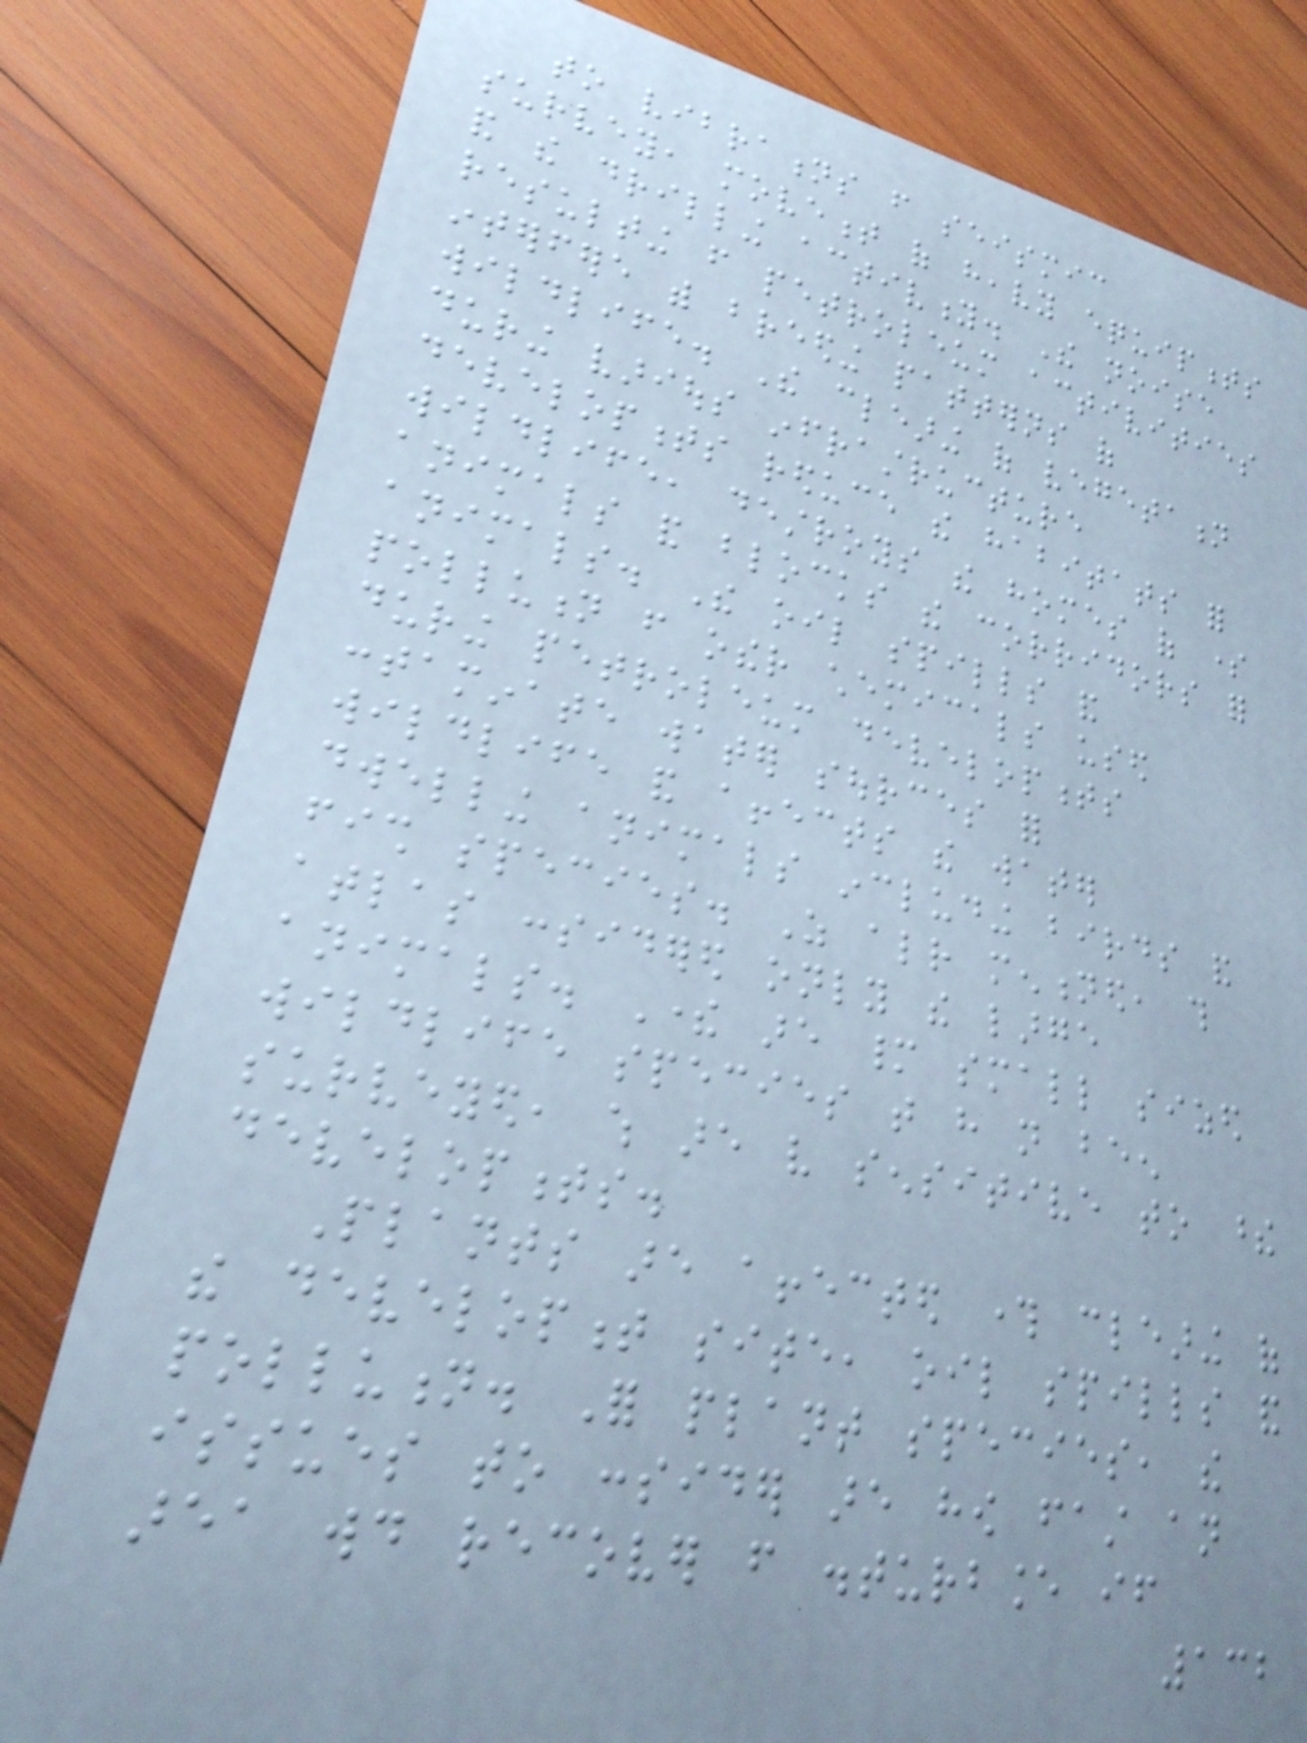to vibrations from seismic
survey, movement of heavy equipments
and the drilling activity. The noise
resulting from petroleum activities
interfere with breeding patterns of
wildlife. The clearing of vegetation
during various infrastructure
developments reduce the habitats for
wildlife, destroys the homes of some
animals and blocks the corridors for
animals. The oil spills and
pollution from other chemicals used
during petroleum developments
contaminate water sources for
wildlife and affects the water
dwelling animals including birds and
fish species. As already mentioned, this
atlas considered only the large
animals. There are many small sized
wildlife species that have not been
surveyed, which are very sensitive to these
developments.
Plants are affected through clearing of
the development site, oil spills and
pollution. For plant species, the
issues to consider are how fast an
area would recover from disturbance if
132
